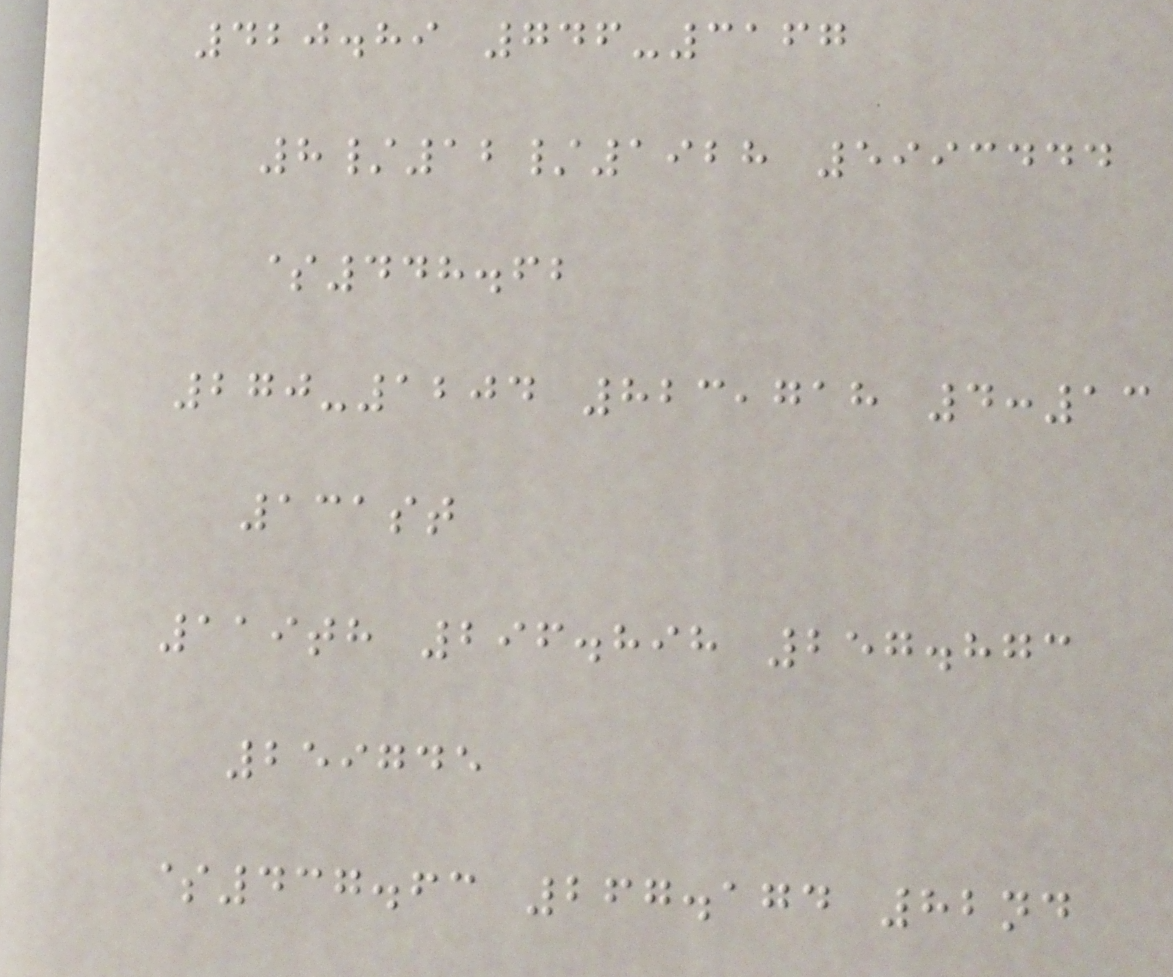420.89 746-3167
8/12/1928 5993444
$448.62
270-1204 823,718 4:13
131st
119th 296.898 257.873
259745
$437.63 267.174 82nd
